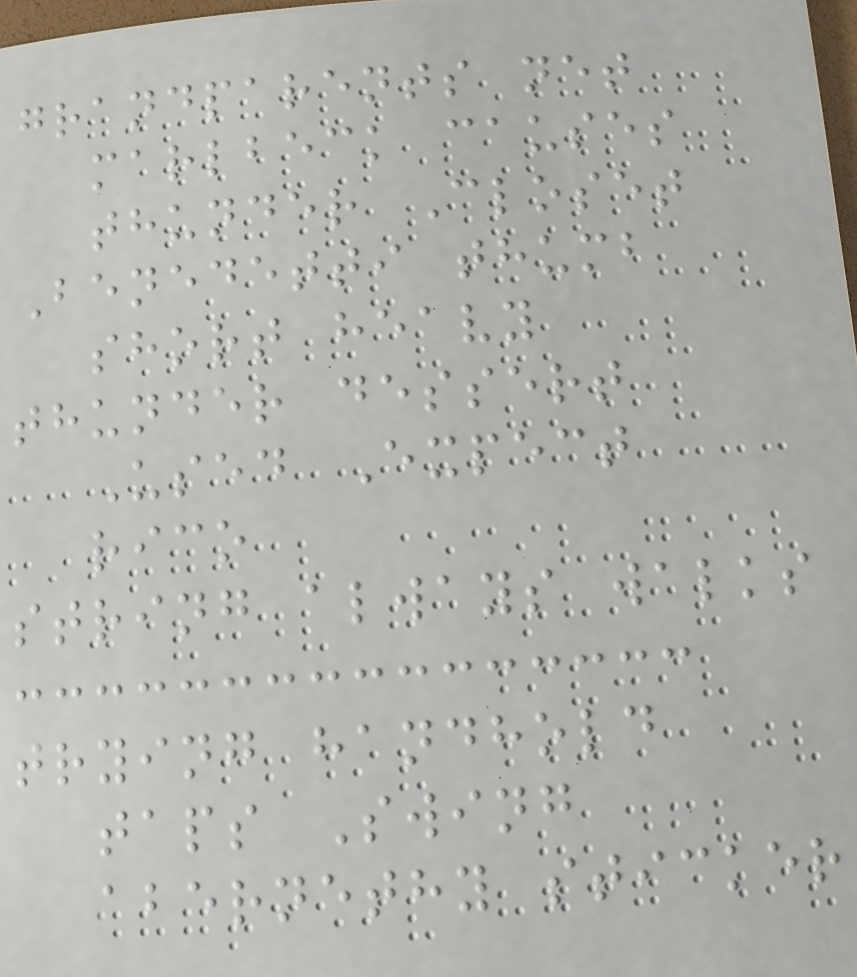grandparents net
marlbeck causes
thunder Closet
Benedetti thumb
short heavy
thunder dessert
Used Expect
rico
string always walks
trying handhold
taps Swing
abernethy sticker
